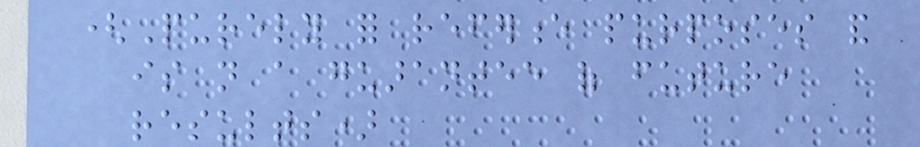(Purely for reference purposes and
is not a guarantee of future
results)
